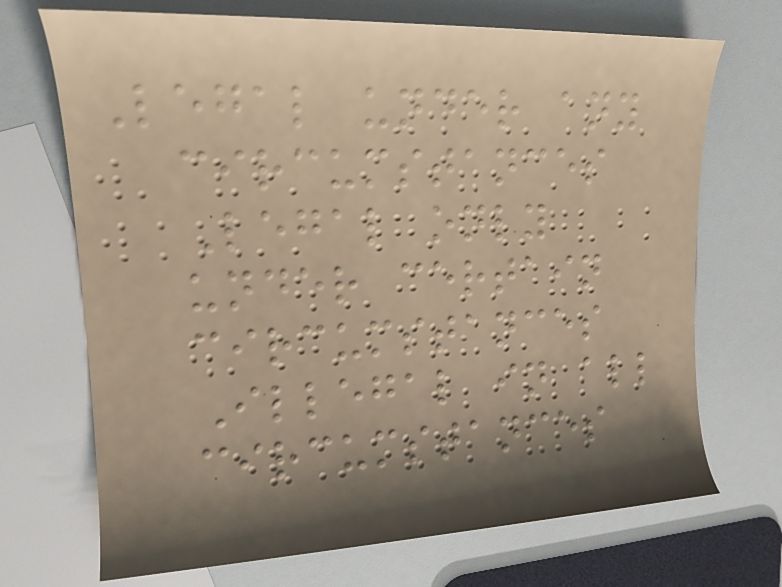Legal under any
circumstances
Legal only
under certain
circumstances
Illegal in all
circumstances
